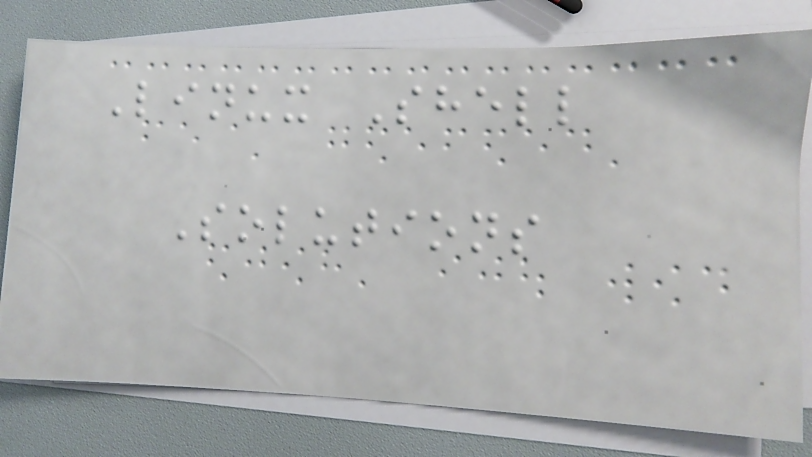Linux Shell
Solutions
